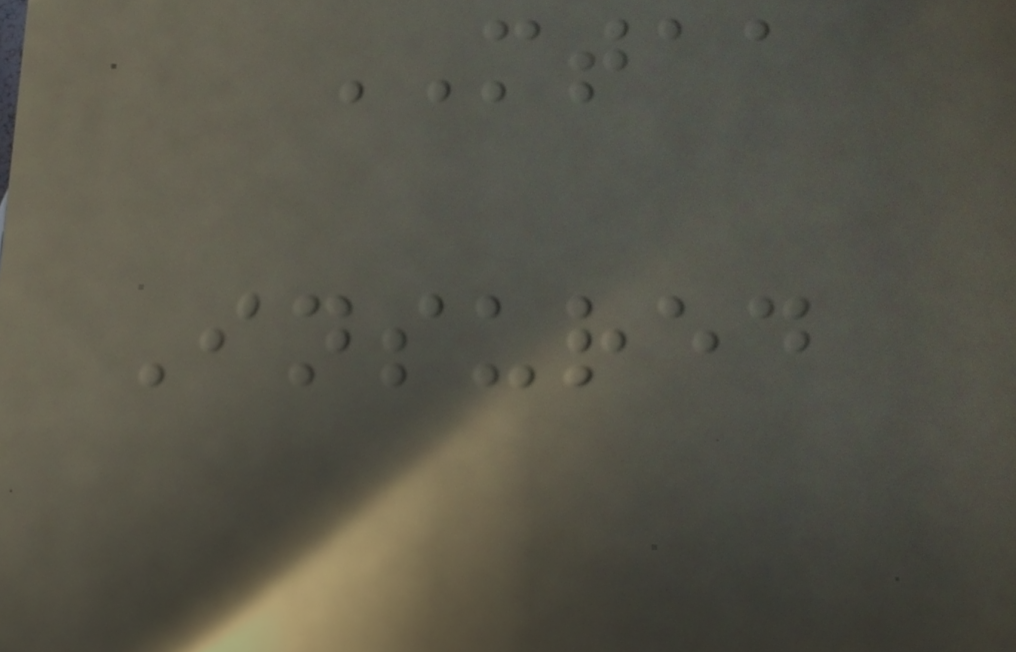MTAA
Insured
